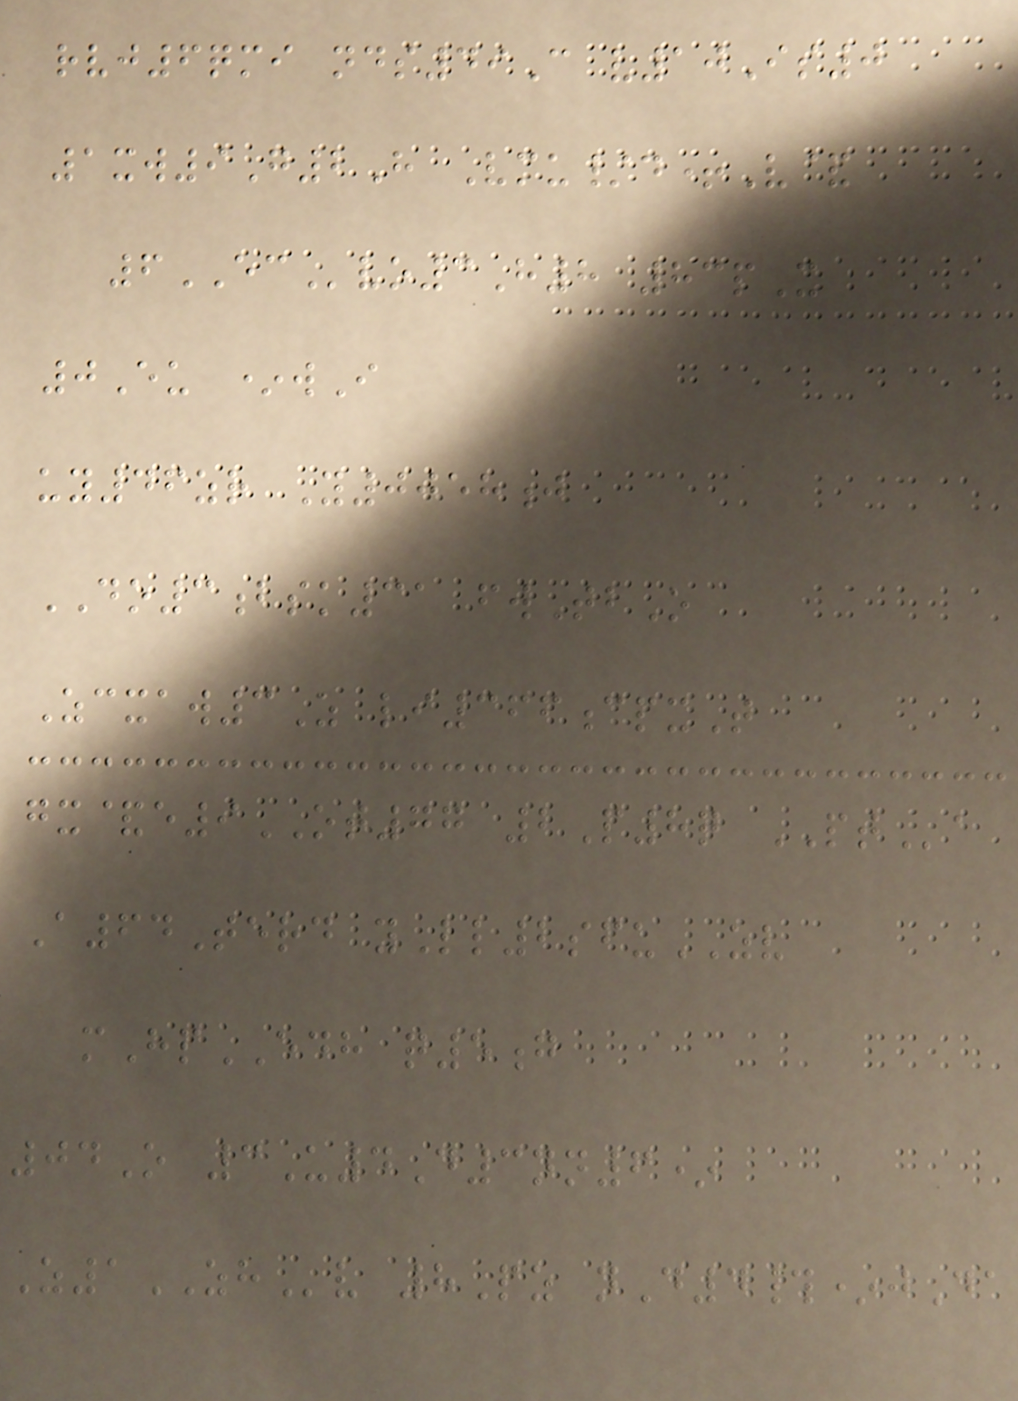rvj6qmi nds49C v10Is0
1xw9G2H Vmu/d+V&
6ECvo3H8 83pX
0Eu *wI
uy46zr Y0058j
DO3bsk31 fwTbO
Zcxaw3Z li366cpxT
gx&e9OT77 2P8q PTa
A64Terd yLl2sfuZV
mHpEDH q5g
04O 3U4D3nn6*
Z1ZHv 8Pz nD4#*jDa
